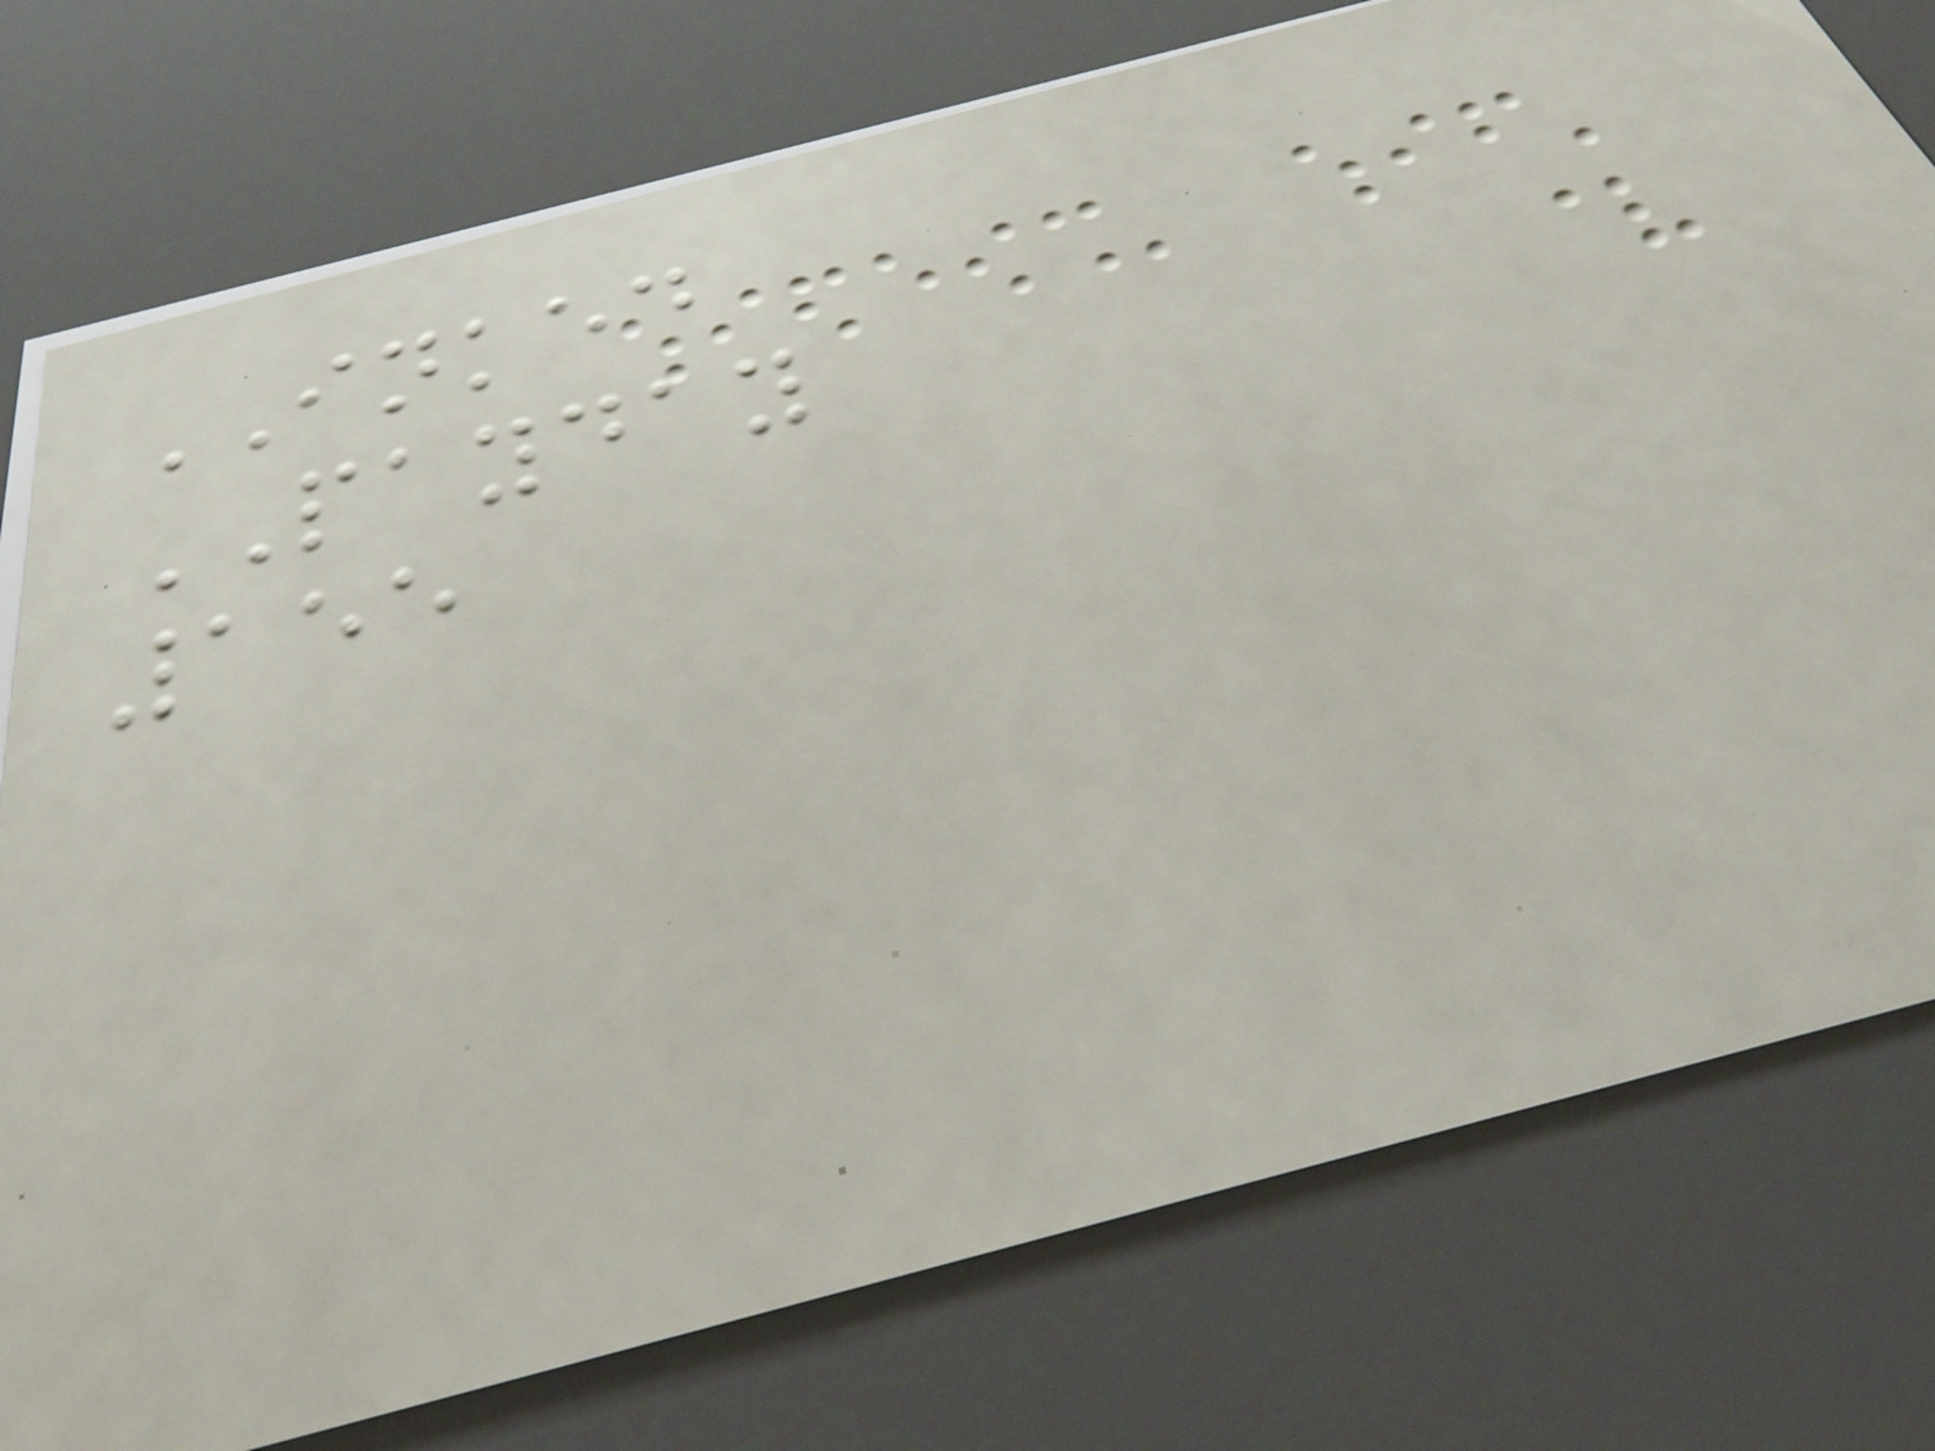INKED
PAYDAY
155
